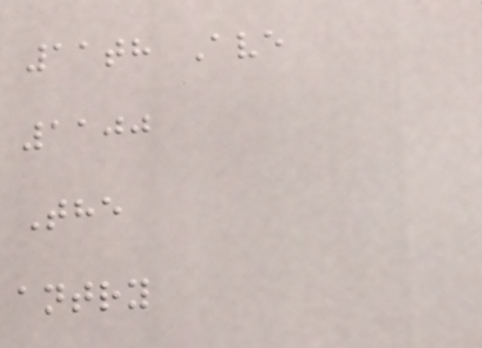11th Ave
1100
The
antry
